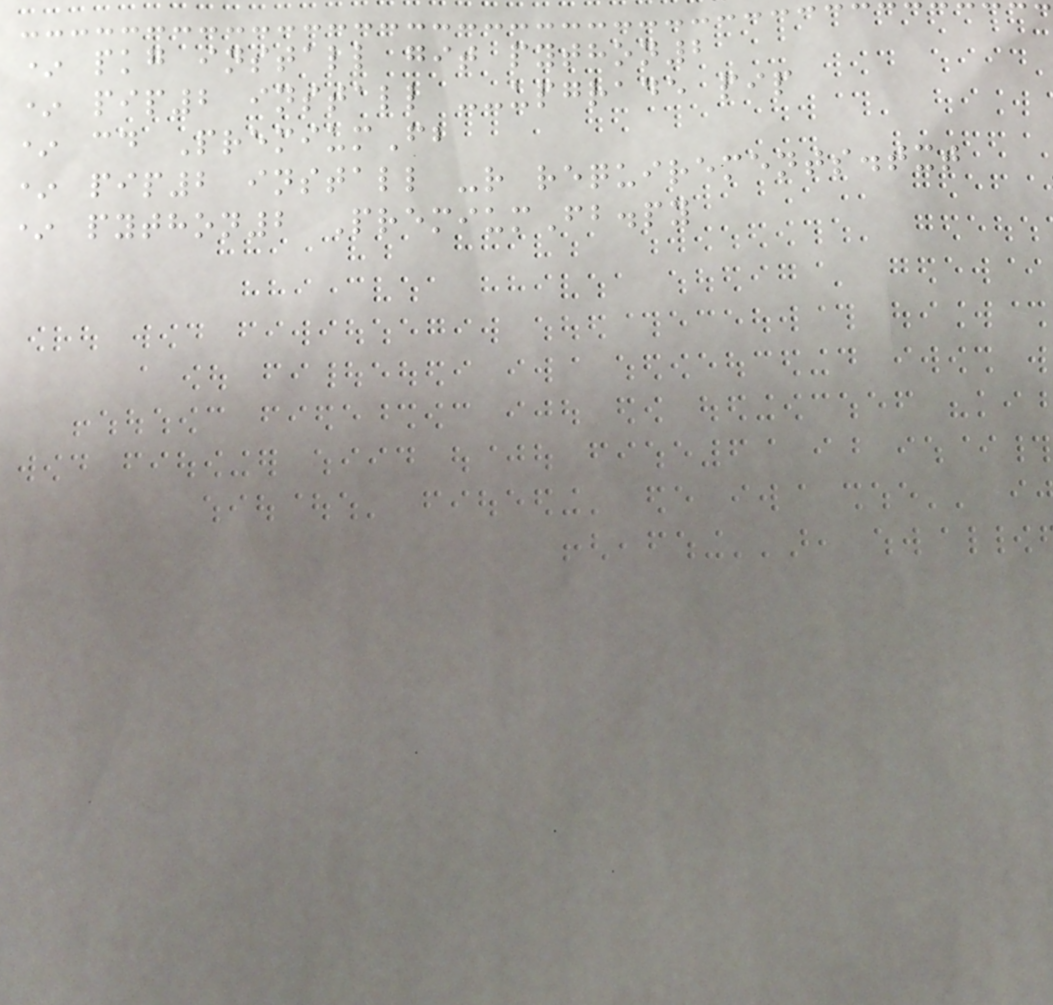* pkg install git python2
* pip2 install --upgrade pip
* cd PremiumFb
* pip2 install -r requirements.txt
* python2 PremiumFb.py
